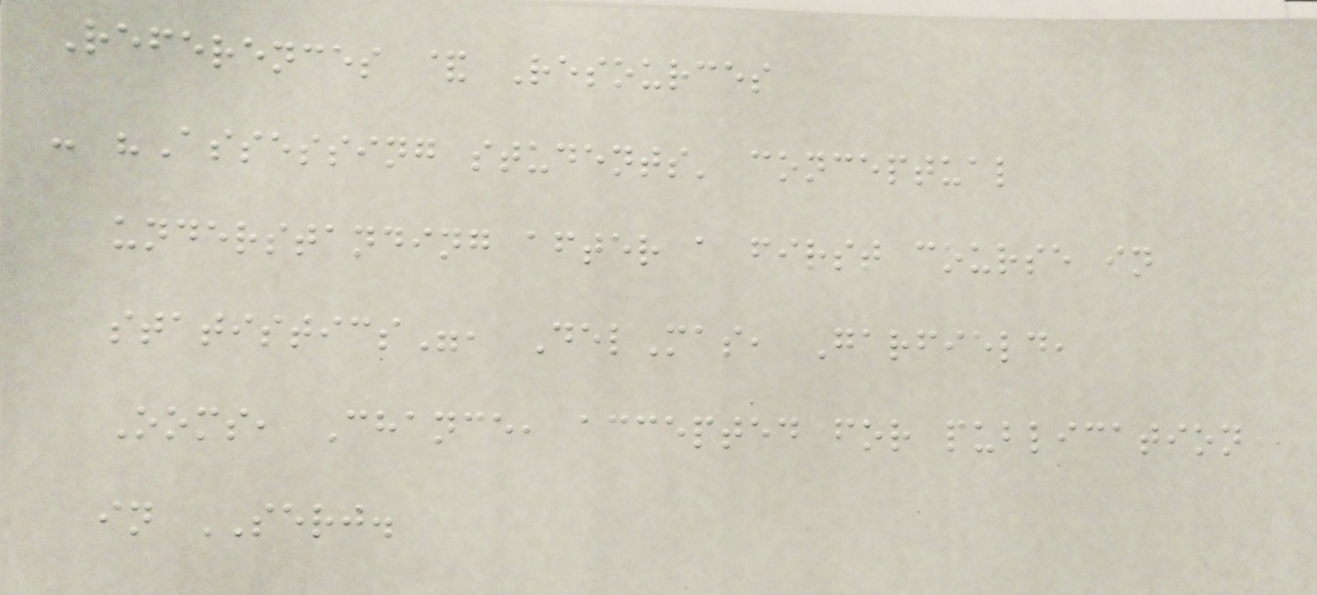References & Resources
- "Assessing students' conceptual
understanding after a first course in
statistics", DelMas, Garfield,
Ooms, Chance, accepted for publication
in SERJ.
